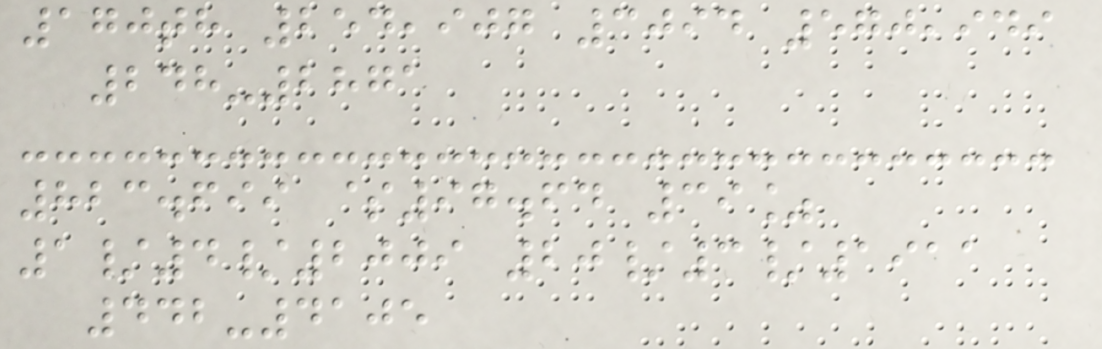170th 254,907 3094 570,949
248-2871
823.699 $97.64 39%
1/4/2009 20/3/1911
442-4105
